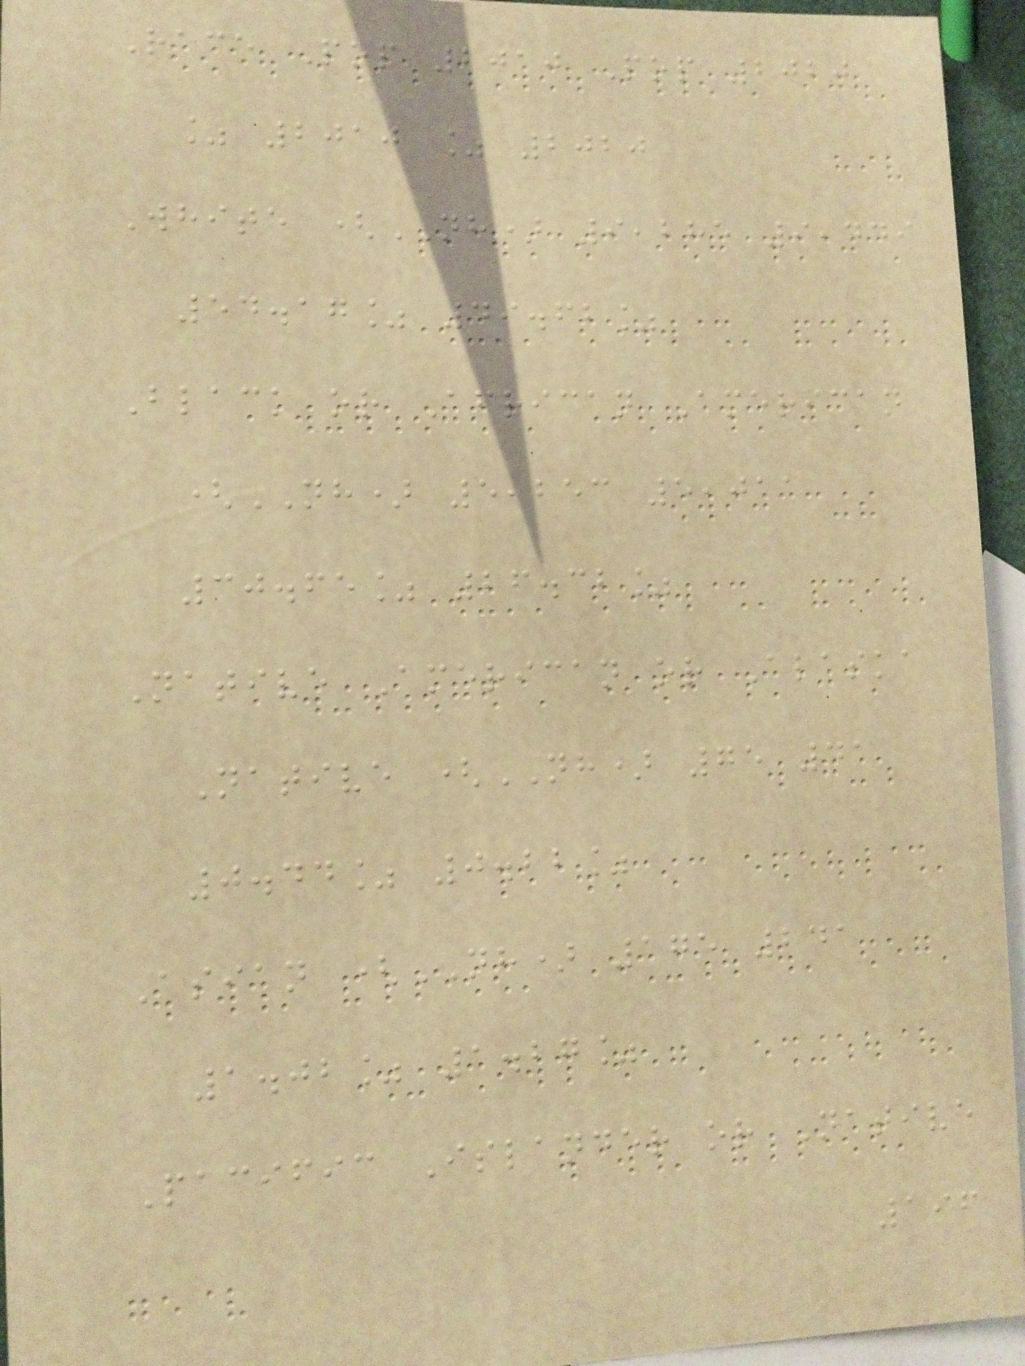Race Pop 2010 Pop 2020
% 2010 % 2020
White (NH) 9,285 9,449
54.17% 49.62%
Black or African American
(NH) 5,253 5,011
30.65% 26.32%
Native American or Alaska
Native (NH) 75 41
0.44% 0.22%
Asian (NH) 175 241
1.02% 1.27%
Pacific Islander or Native
196
